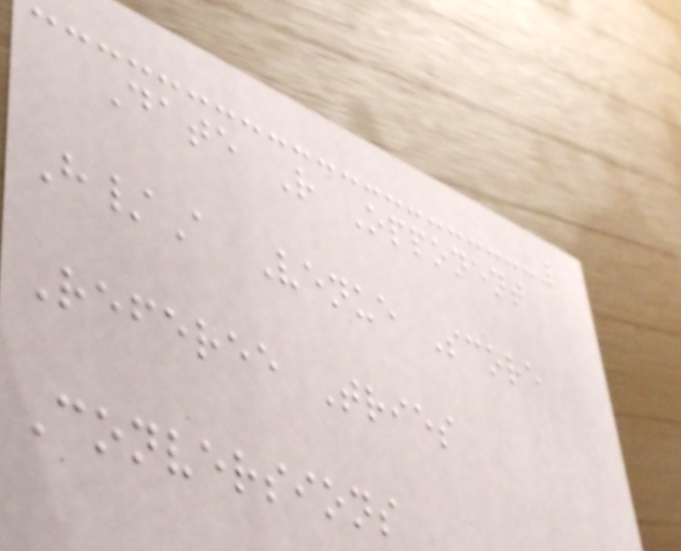Date R Opponent
H/A Venue Score
Referee Tries
Conversions
